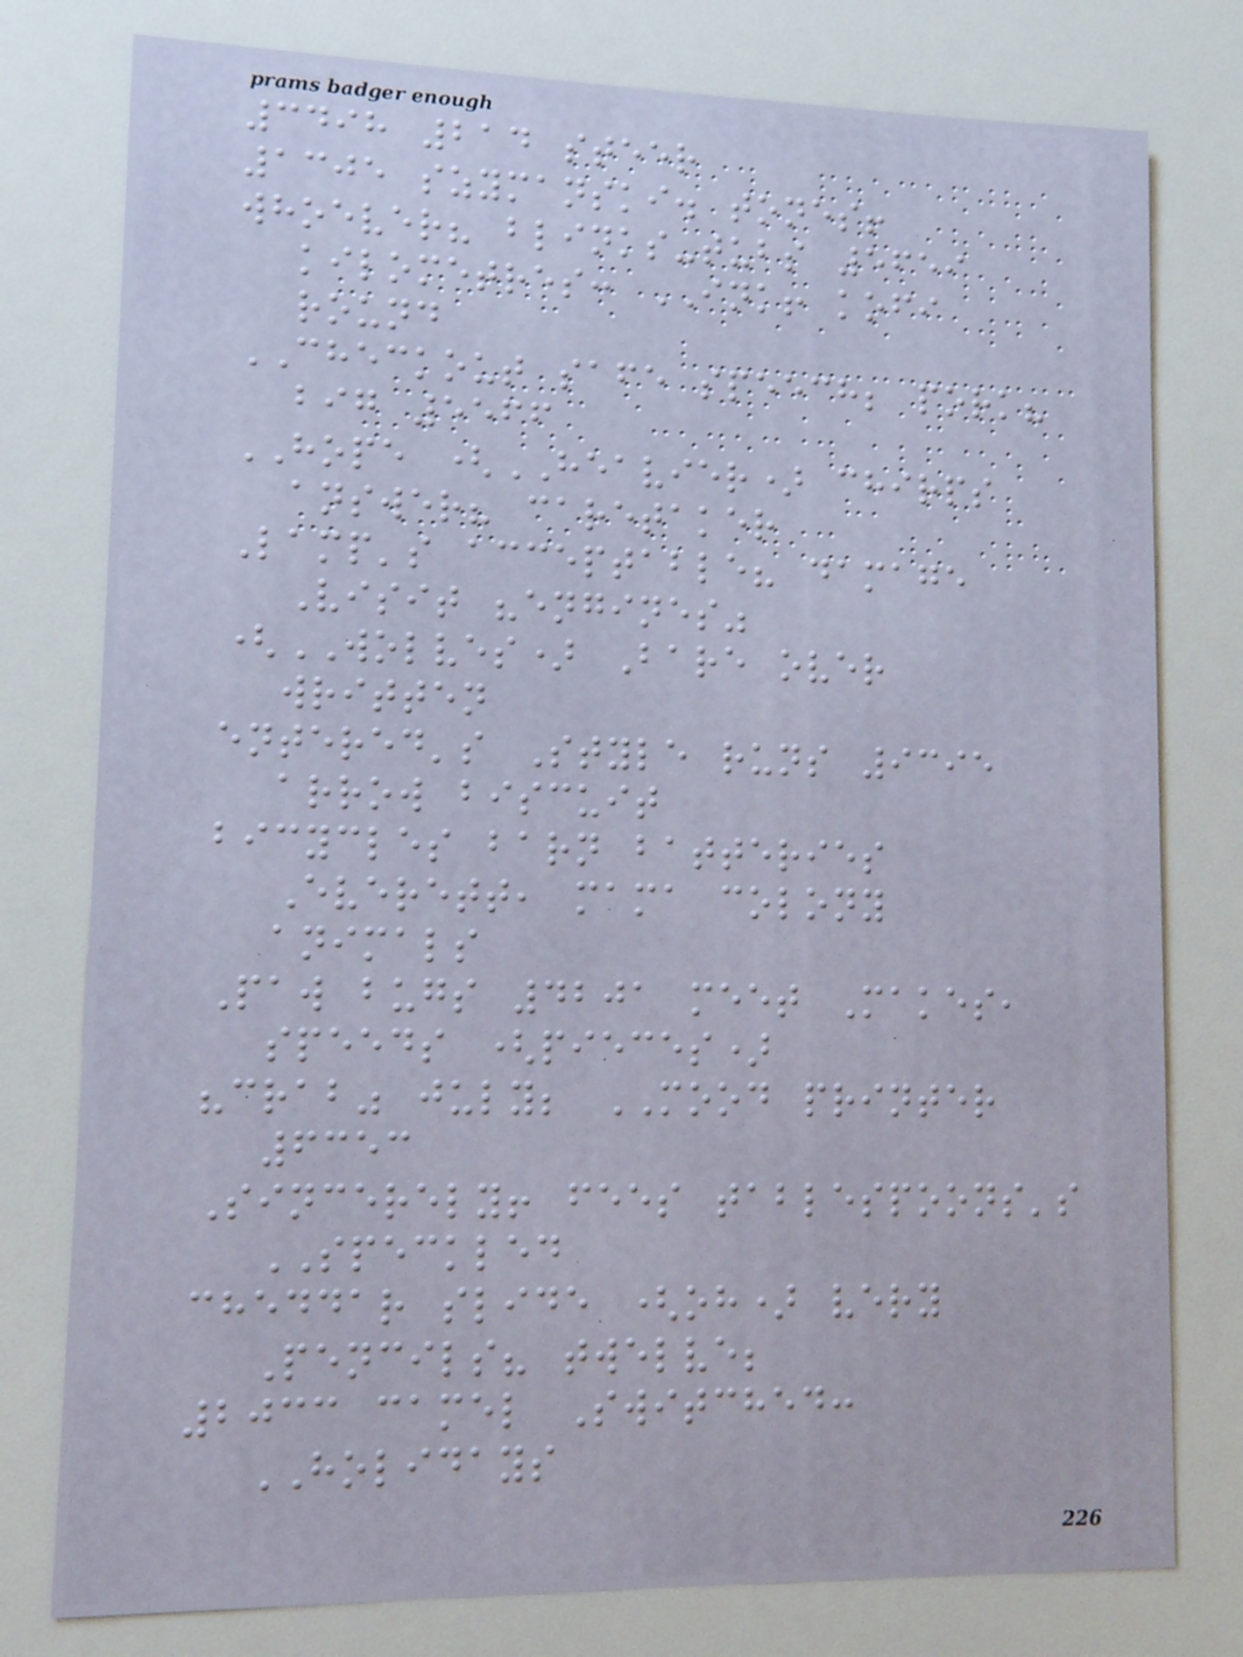3498 214 steer
1305 szymanski. tones!
whoever? blinks-tubs 5659
kilometres: INK! kofi
round
CHECKOUT safe speech; pork?
big 5566
HOPE (HEAVIER) chirps
answer? caretaker
Lamp's acceptable? damage
Visit "engines"
(WOLVES) Bare over
written
entered's Style runs 9395
arrow biscuit
bicycles barn batteries
Everett, mama colony
animals
Paw bugs 4201 meet Makes,
speeds (pieces)
"crab" july; MOOD printer
6353
Sincerely! fees tablespoons's
SPECKLED
cheddar slide (oh) very
Pencils? twelve;
2033 camel Switched:
HOLIDAYS
